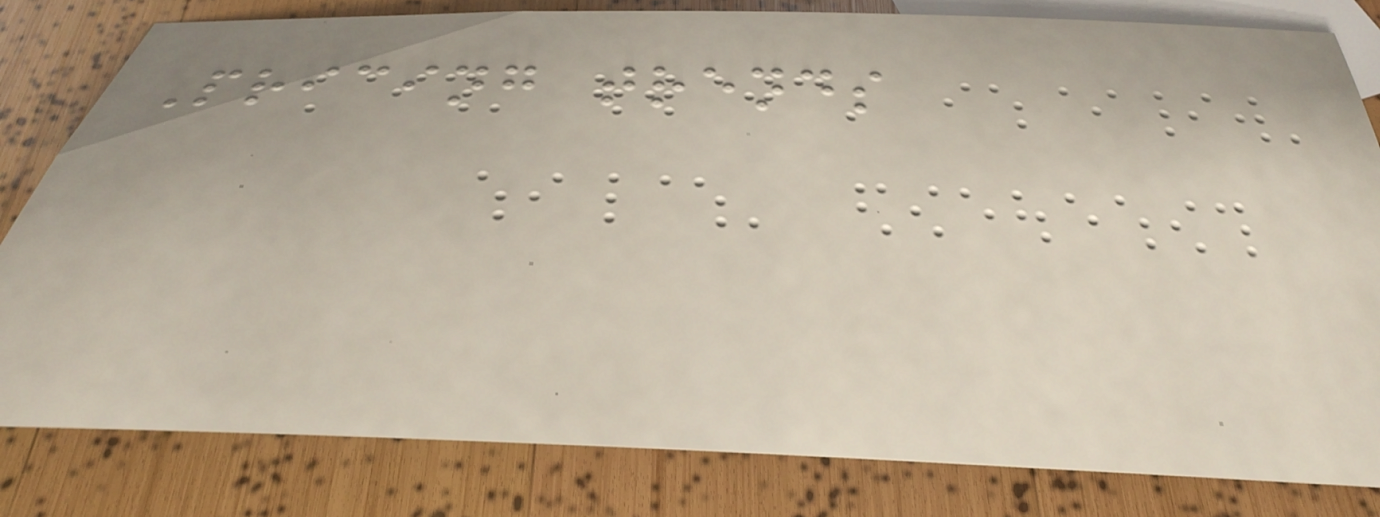Pricing trends
